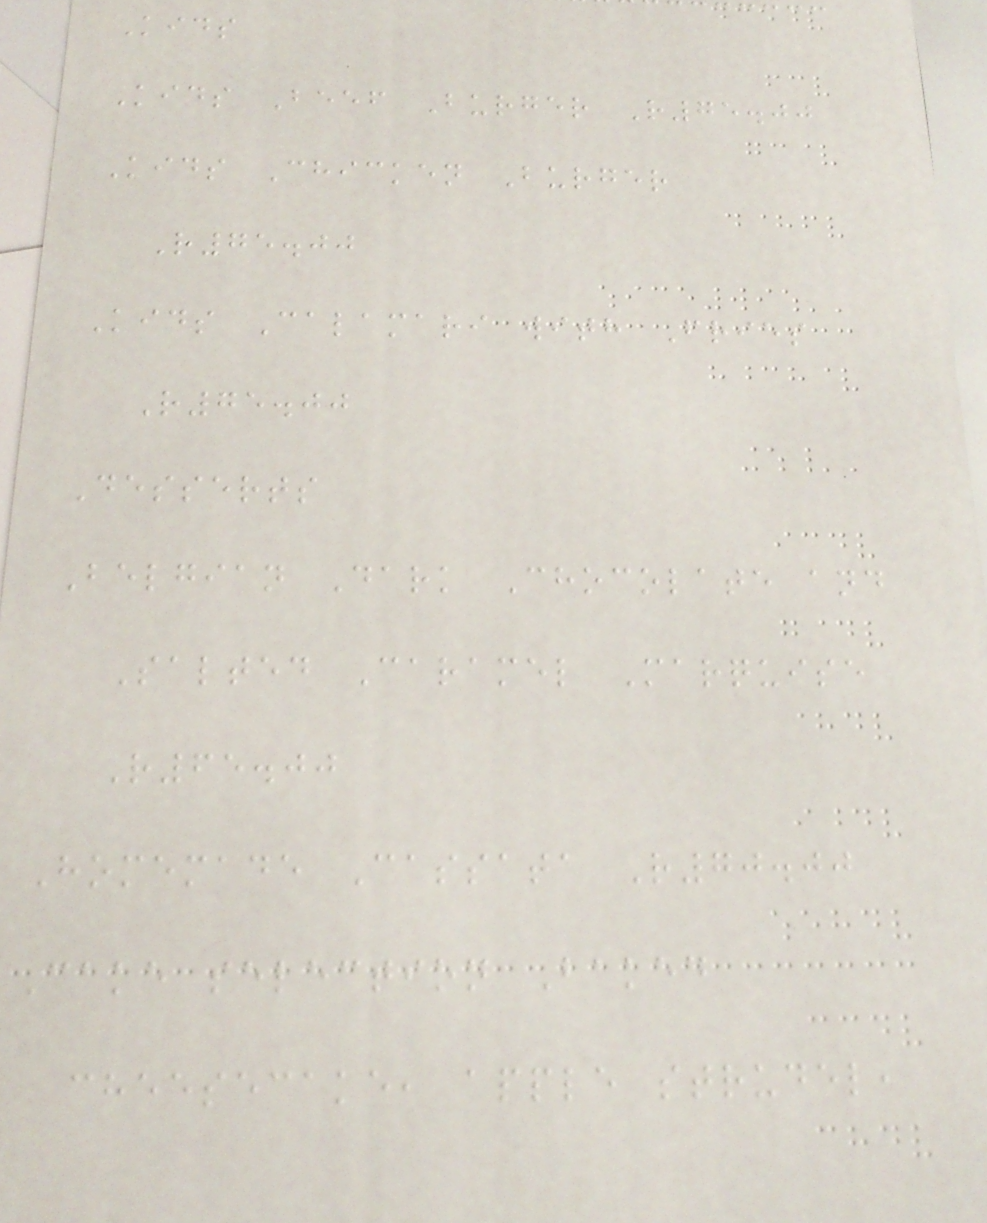Kids
Kids Beef Burger R75.00
Kids Chicken Burger
R75.00
Kids Calamari with Fries
R75.00
Desserts
Belgian Dark Chocolate and
Salted Caramel Marquise
R65.00
Homemade Cassata R70.00
Cake selection Baked
cheesecake, apple strudel,
